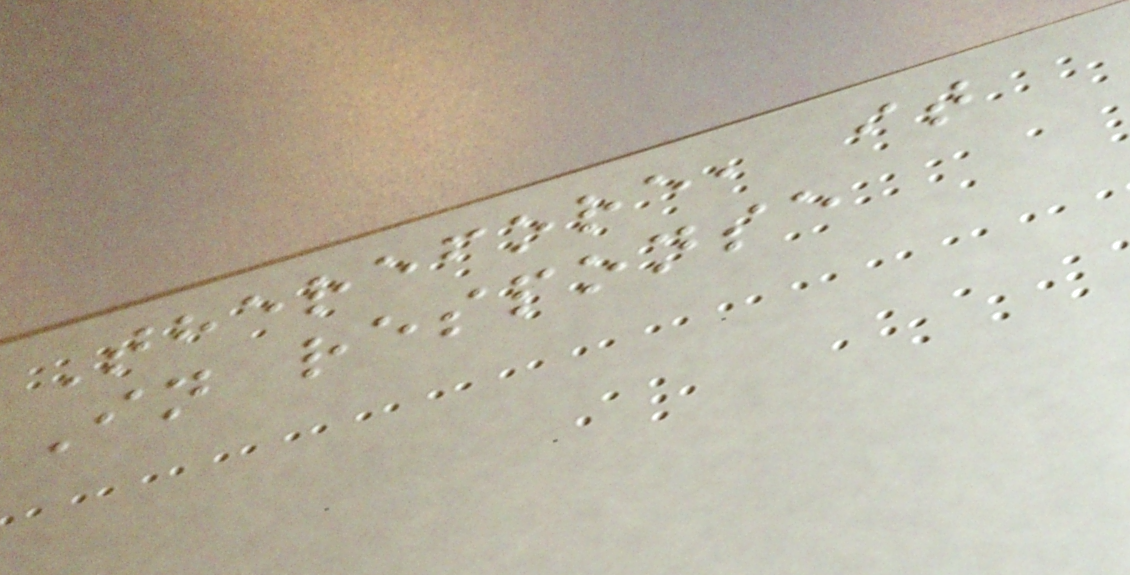Therefore, it
In response
